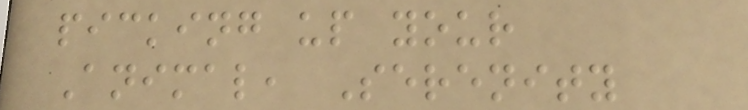picking up your
Animal, Serenity
